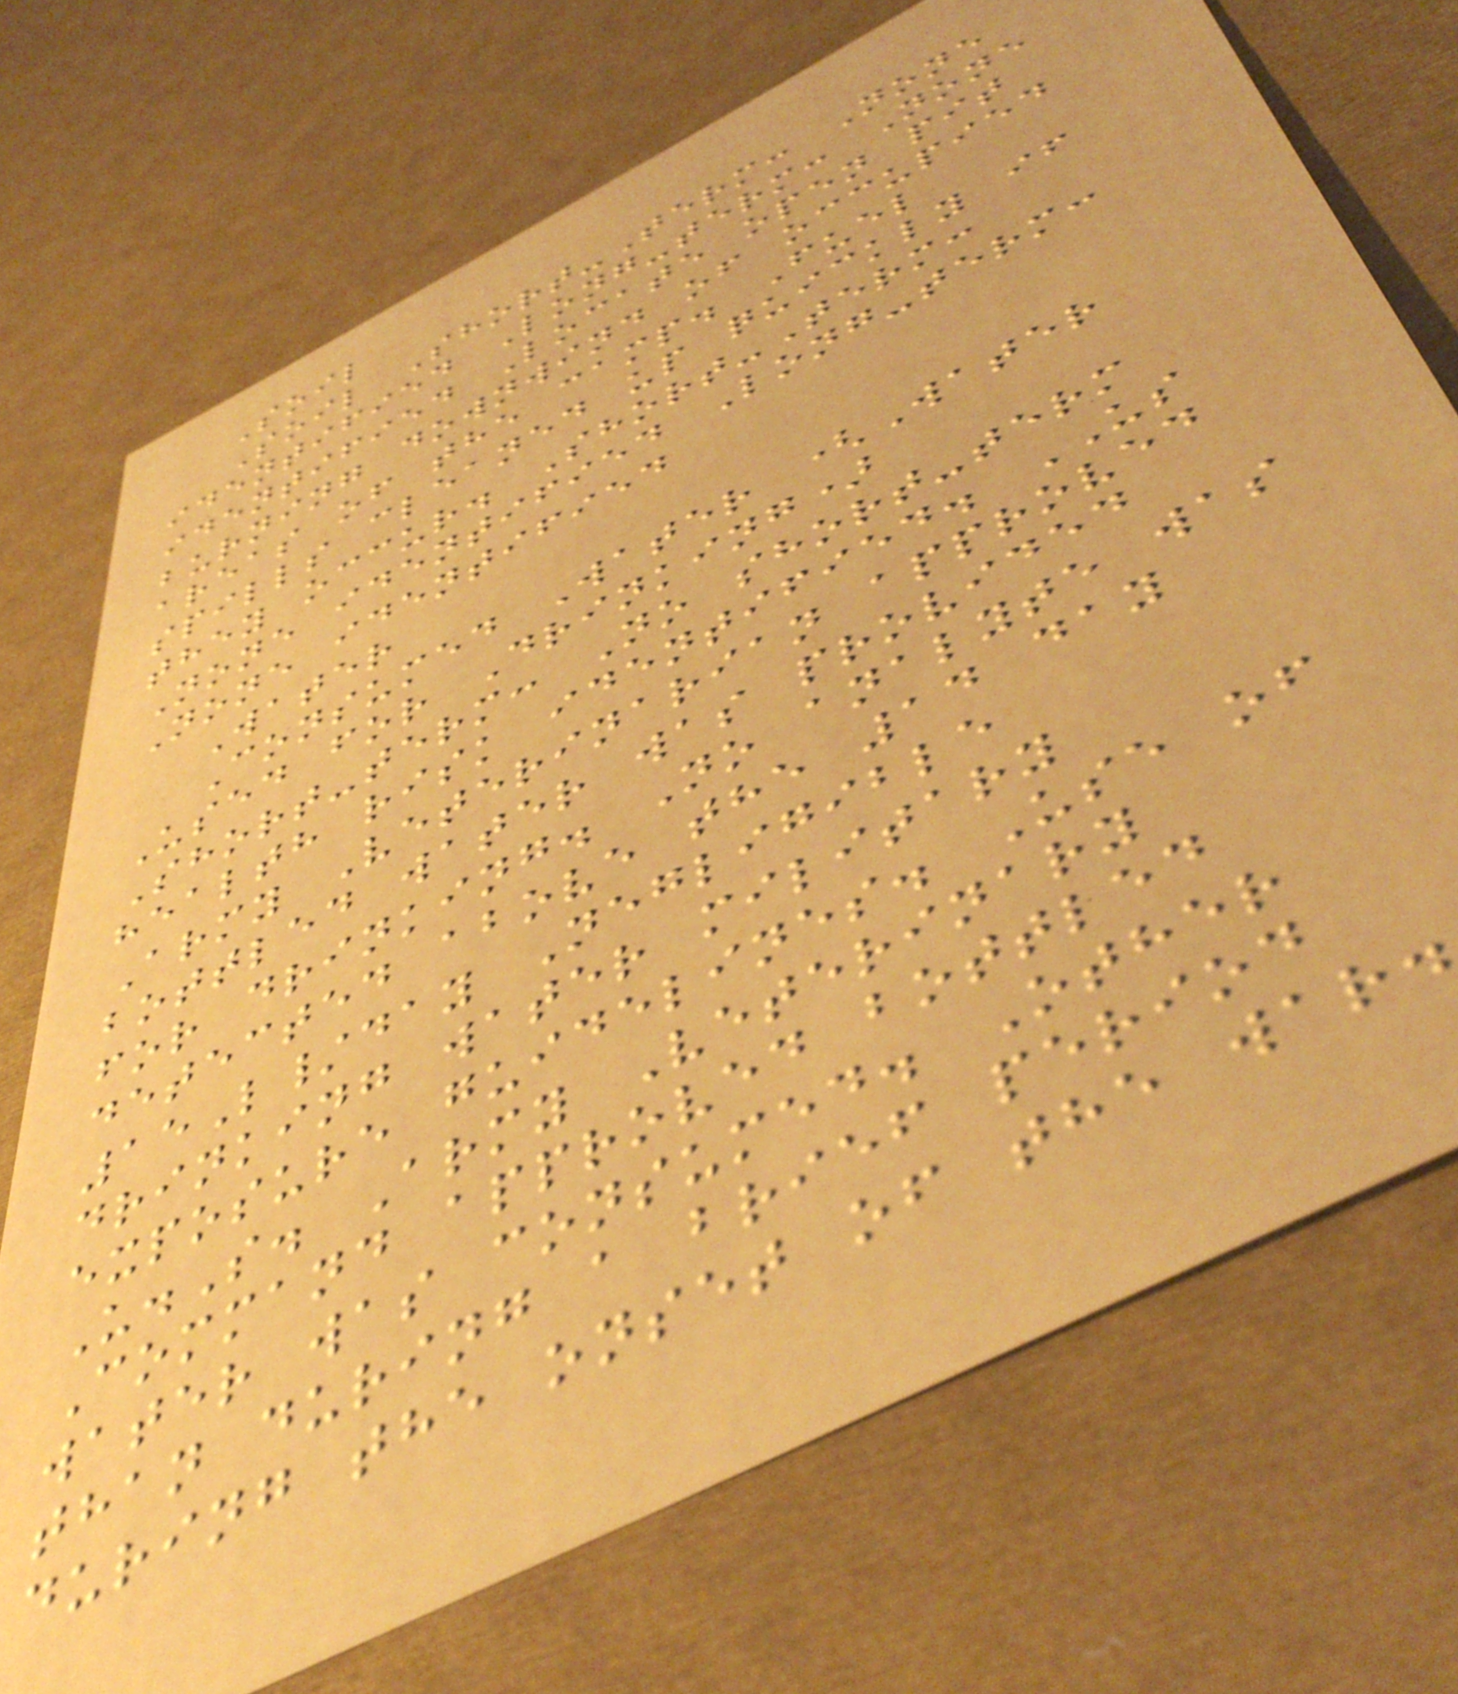Soil
Soil Short-Term: None
identified Long-term: None
identified Locate open pit
burning downwind of occupied
areas of the camp. Fuel
spills cleaned up quickly if
they occur. Short-Term:
None identified Long-term:
None identified
Water
Consumed Water (Water
Used for Drinking)
Short-term: No short-term
health risk identified. US
Army Veterinarian approved
bottled water was provided
for drinking. No analyte was
detected above the 14 day
15L/day Negligible
drinking water military
exposure guidelines. Use of
U.S. Army Veterinary
Command approved bottled
water was consumed. Other
than during a brief period
during the onset of the war.
